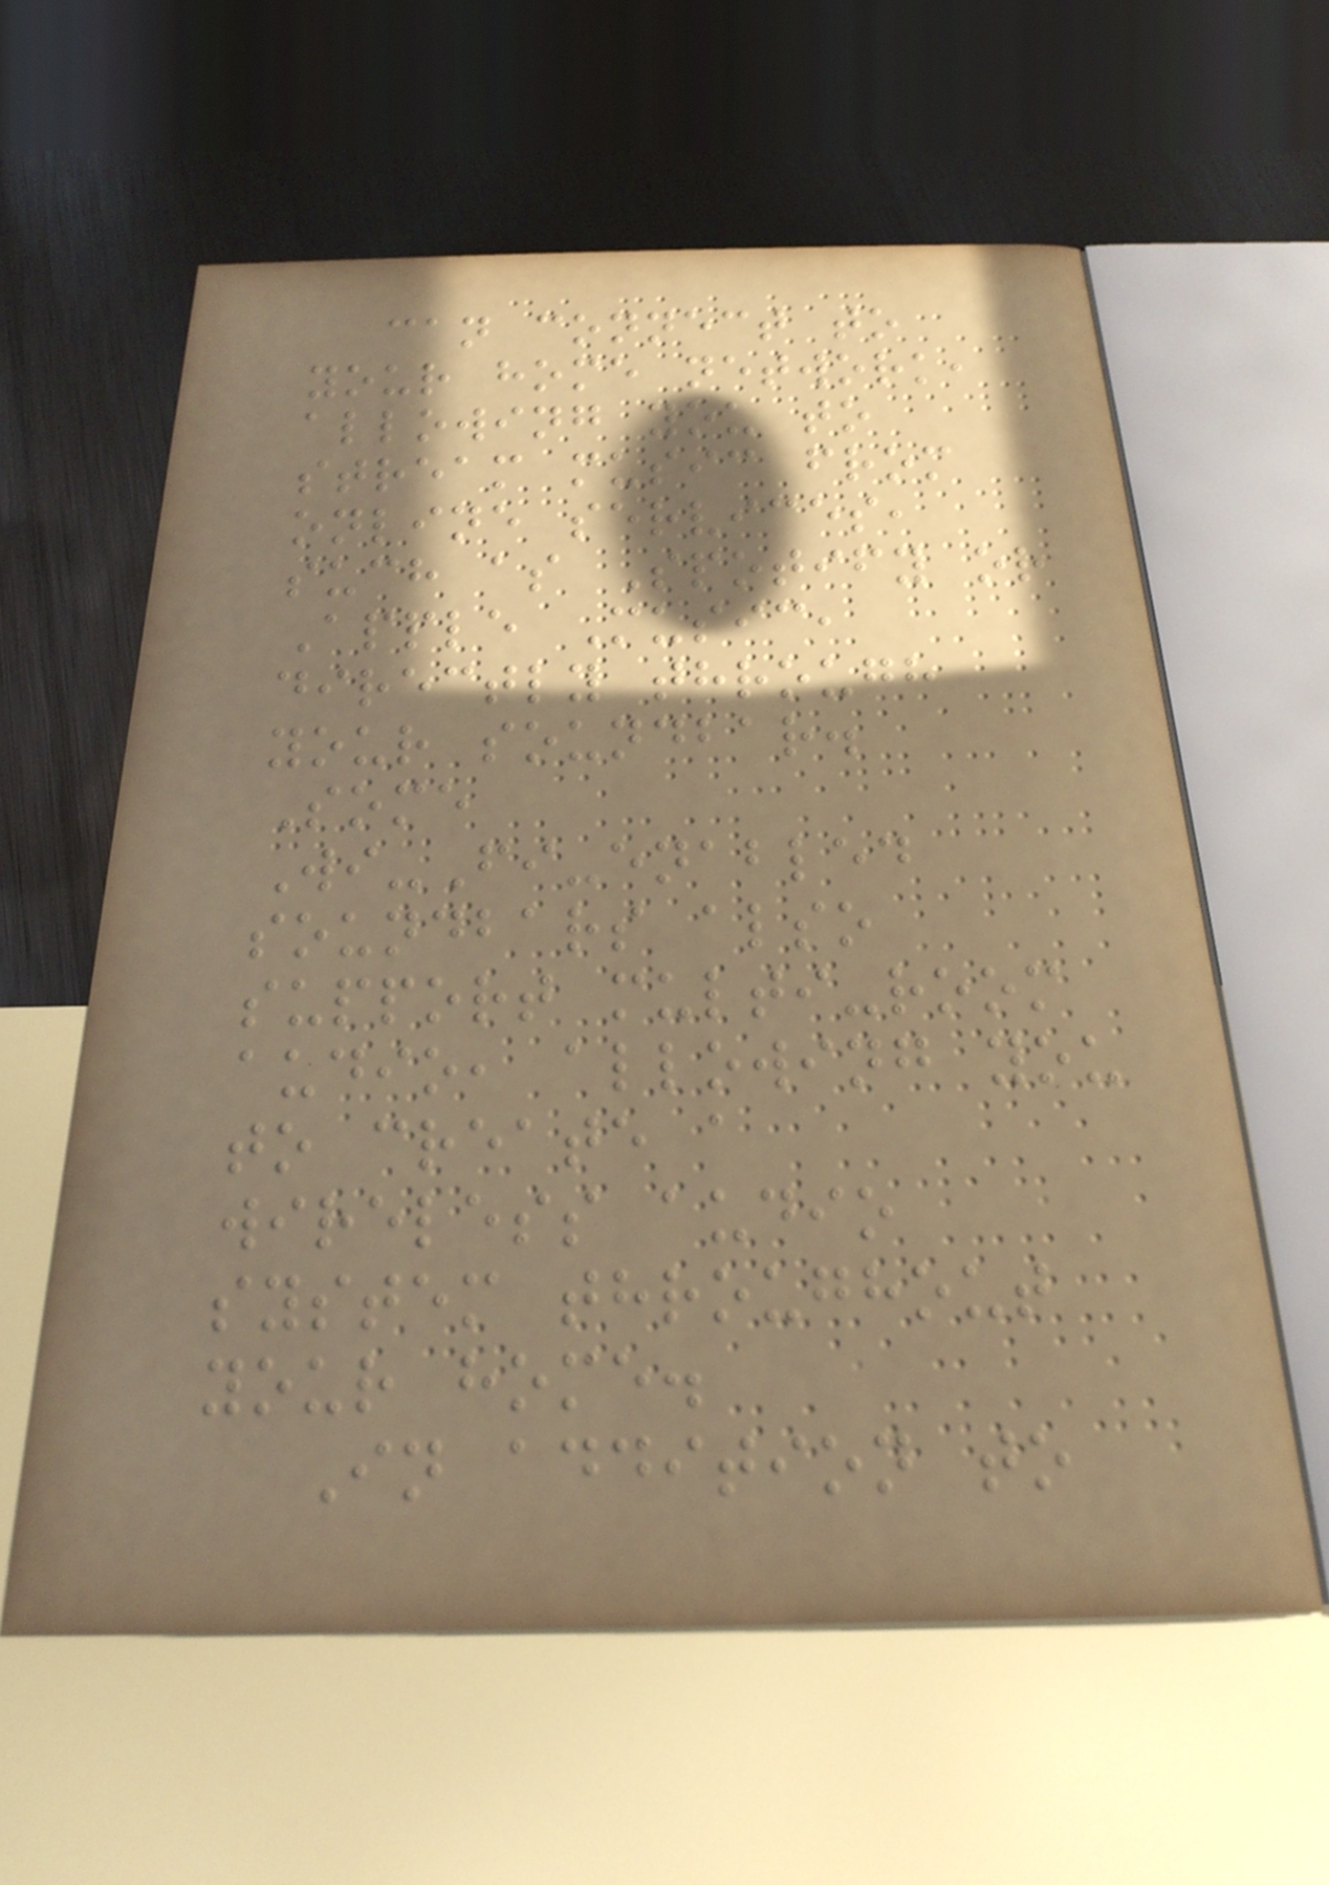can connect to
your home network,
allowing you to
stream music from
online services,
such as Spotify or
Apple Music,
directly through
your soundbar.
Some
Wi-Fi-enabled
soundbars also
support multi-room
audio, allowing you
to create a
wireless audio
system throughout
your home.
In addition to
